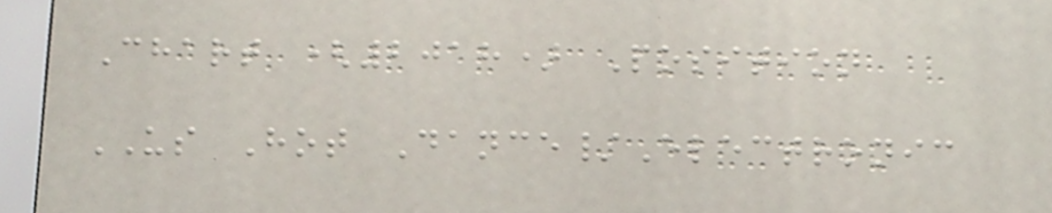Chart (2018) Position
US Hot Dance/Electronic
